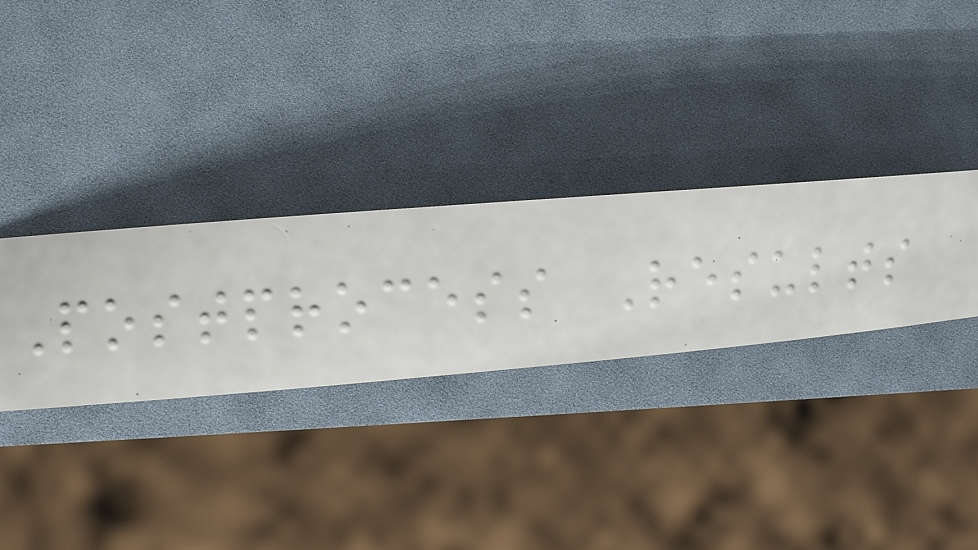Postprocess Results
